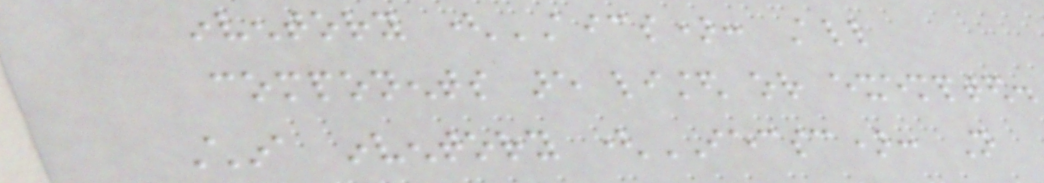inventory (AICS): All
components are listed or exempted.
China inventory (IECSC): Not
